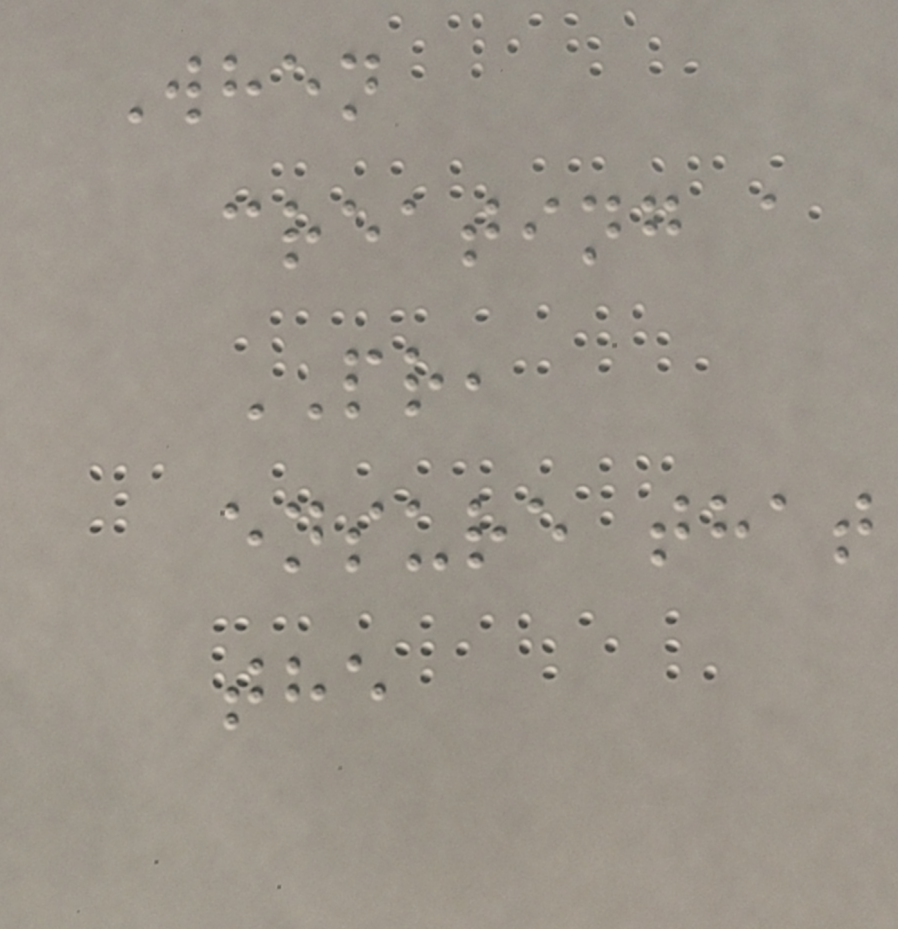When
creating a
PR,
ensure that
the
